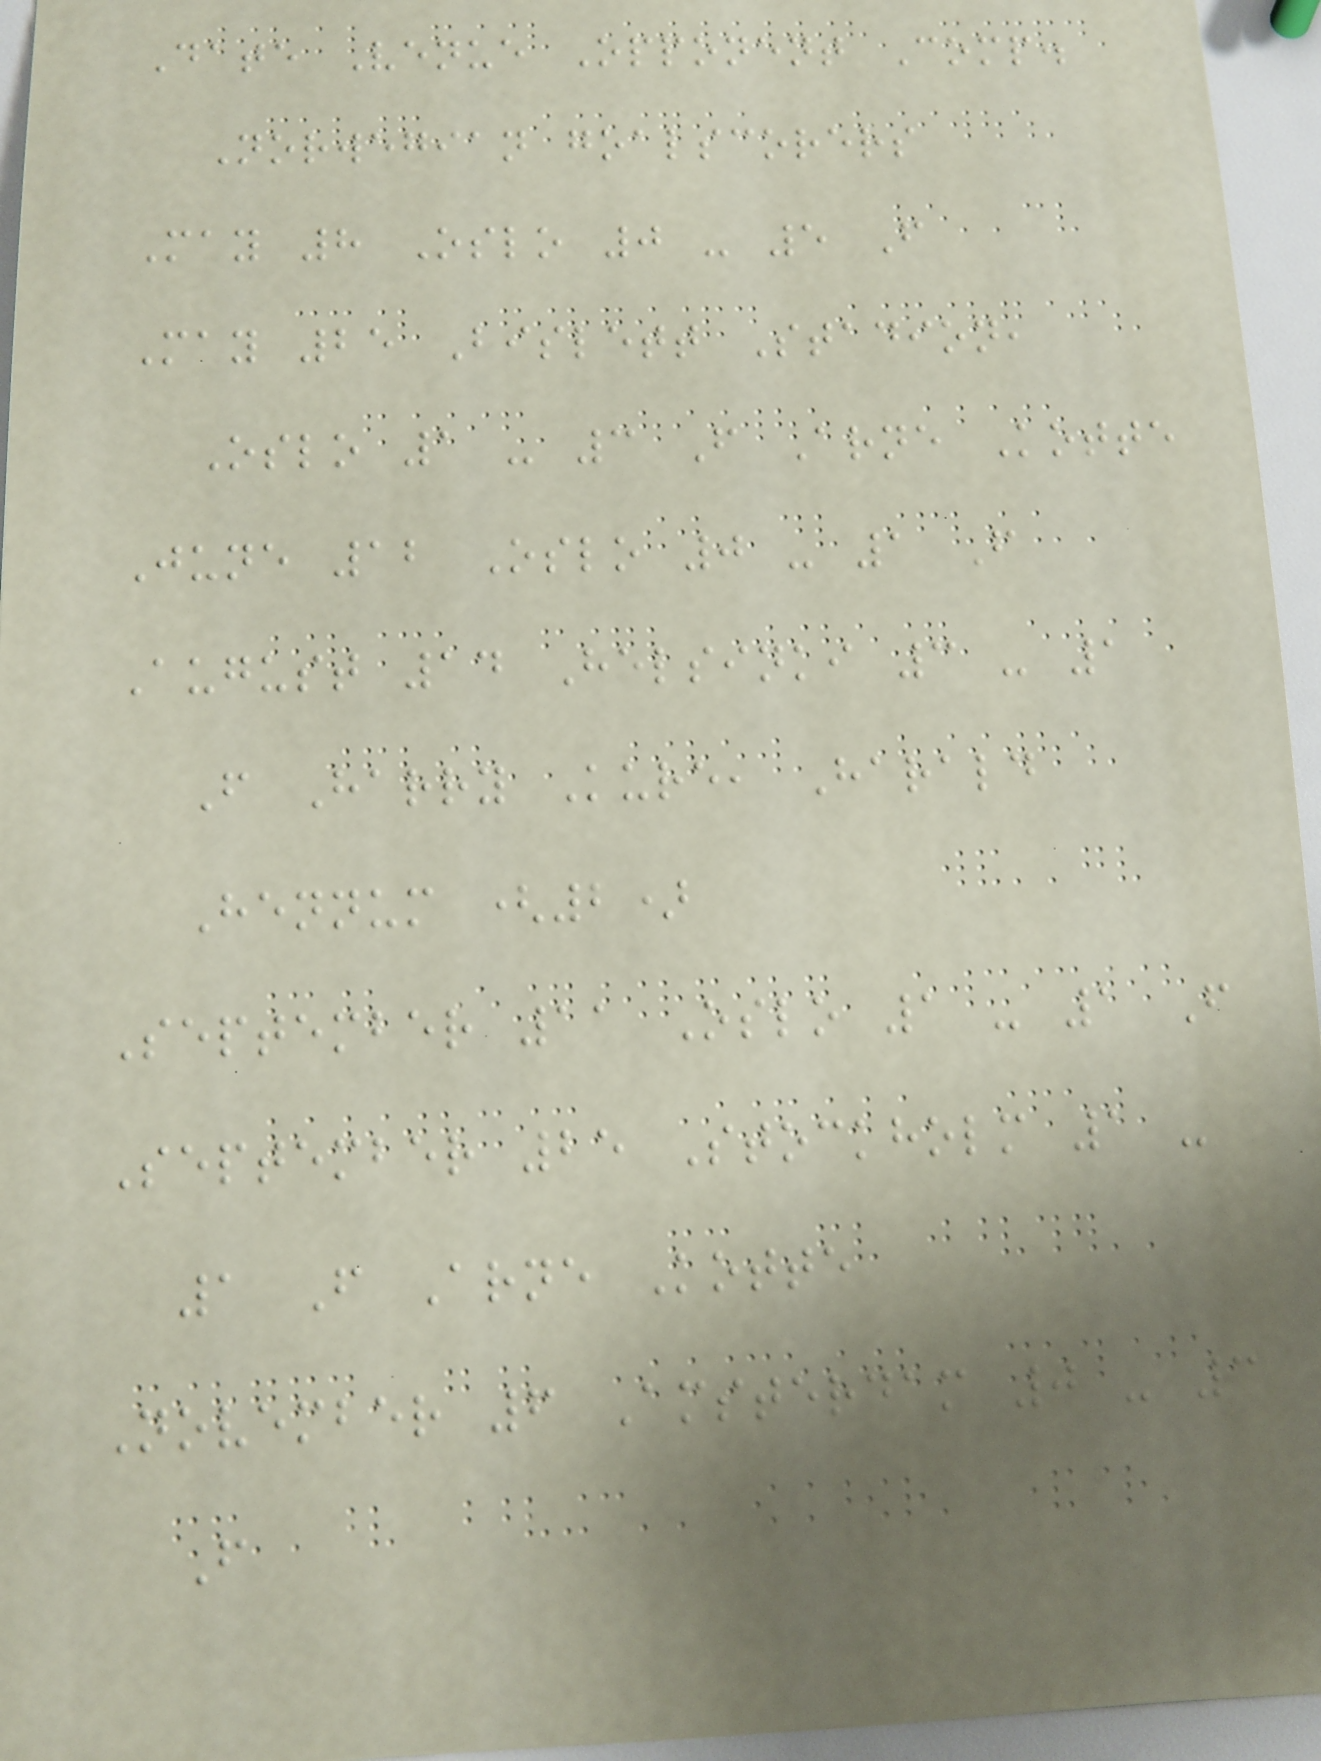Date Venue Opponent Comp.
Norwegian goalscorers
May 8 Oslo 0 - 5 F
May 25 Bislett Stadion,
Oslo 1 - 3 F Arne Kotte
June 12 Oslo 0 - 1 F
August 14 Helsinki 3 - 1
F Harry Kure, Harald
Hennum (2)
September 11 Oslo 1 - 1 F
September 25 Stockholm 1 -
1 F Arne Kotte
November 6 Amsterdam 0 - 3
F
